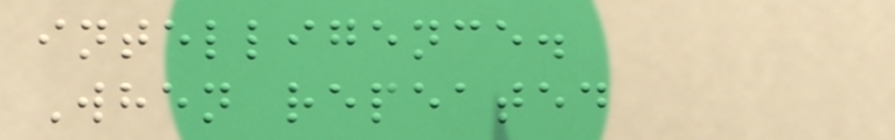intelligence.
When repeated
